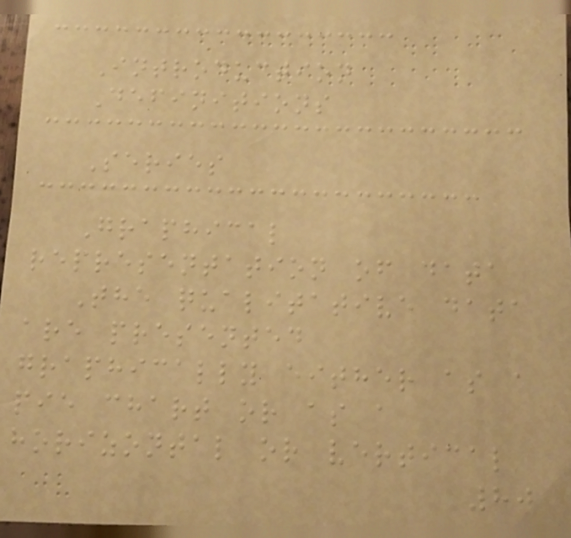Introduction
Definitions
Series
Graphical
representation of data
The qualitative data
are presented
graphically either as a
pie chart or as a
horizontal or vertical
80
